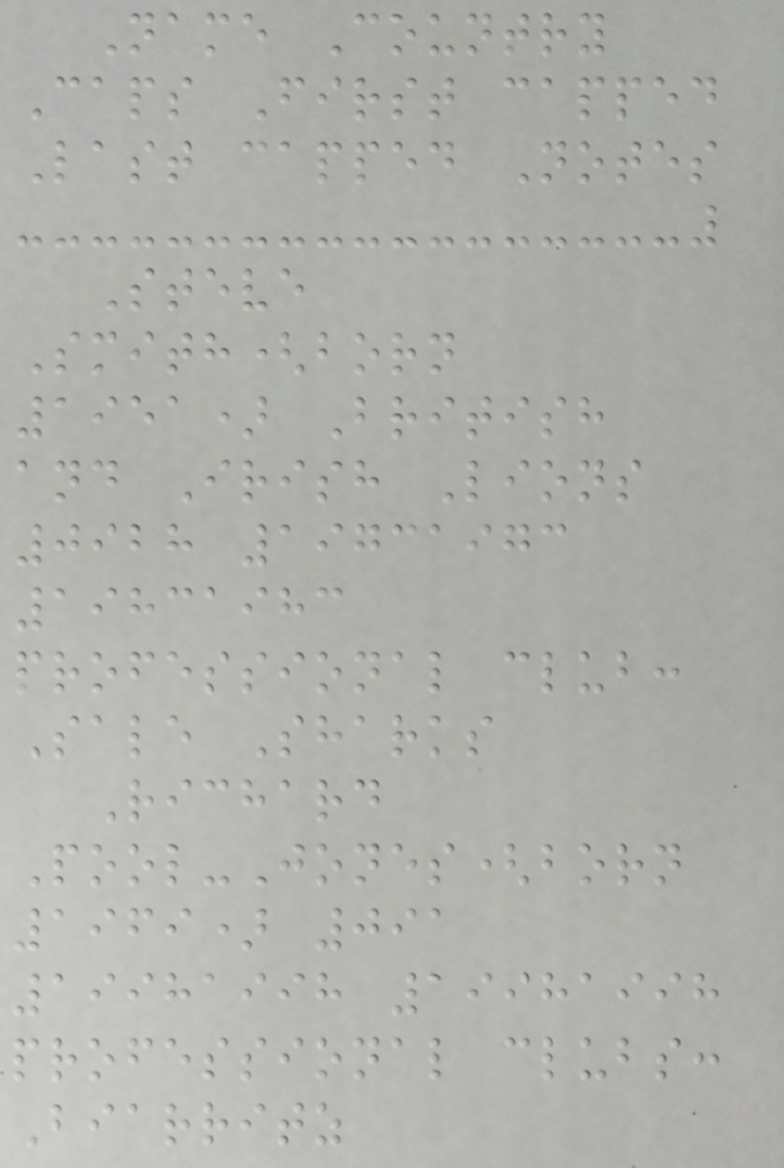Name Country
Caps First capped
Last capped Notes
Steve
Smith(born
1951) British
and Irish Lions
0928 19731973
19831983
professional club:
Sale Sharks
Richard
Pool-Jones(born
1969) 091
19981998 19981998
professional clubs:
Biarritz
